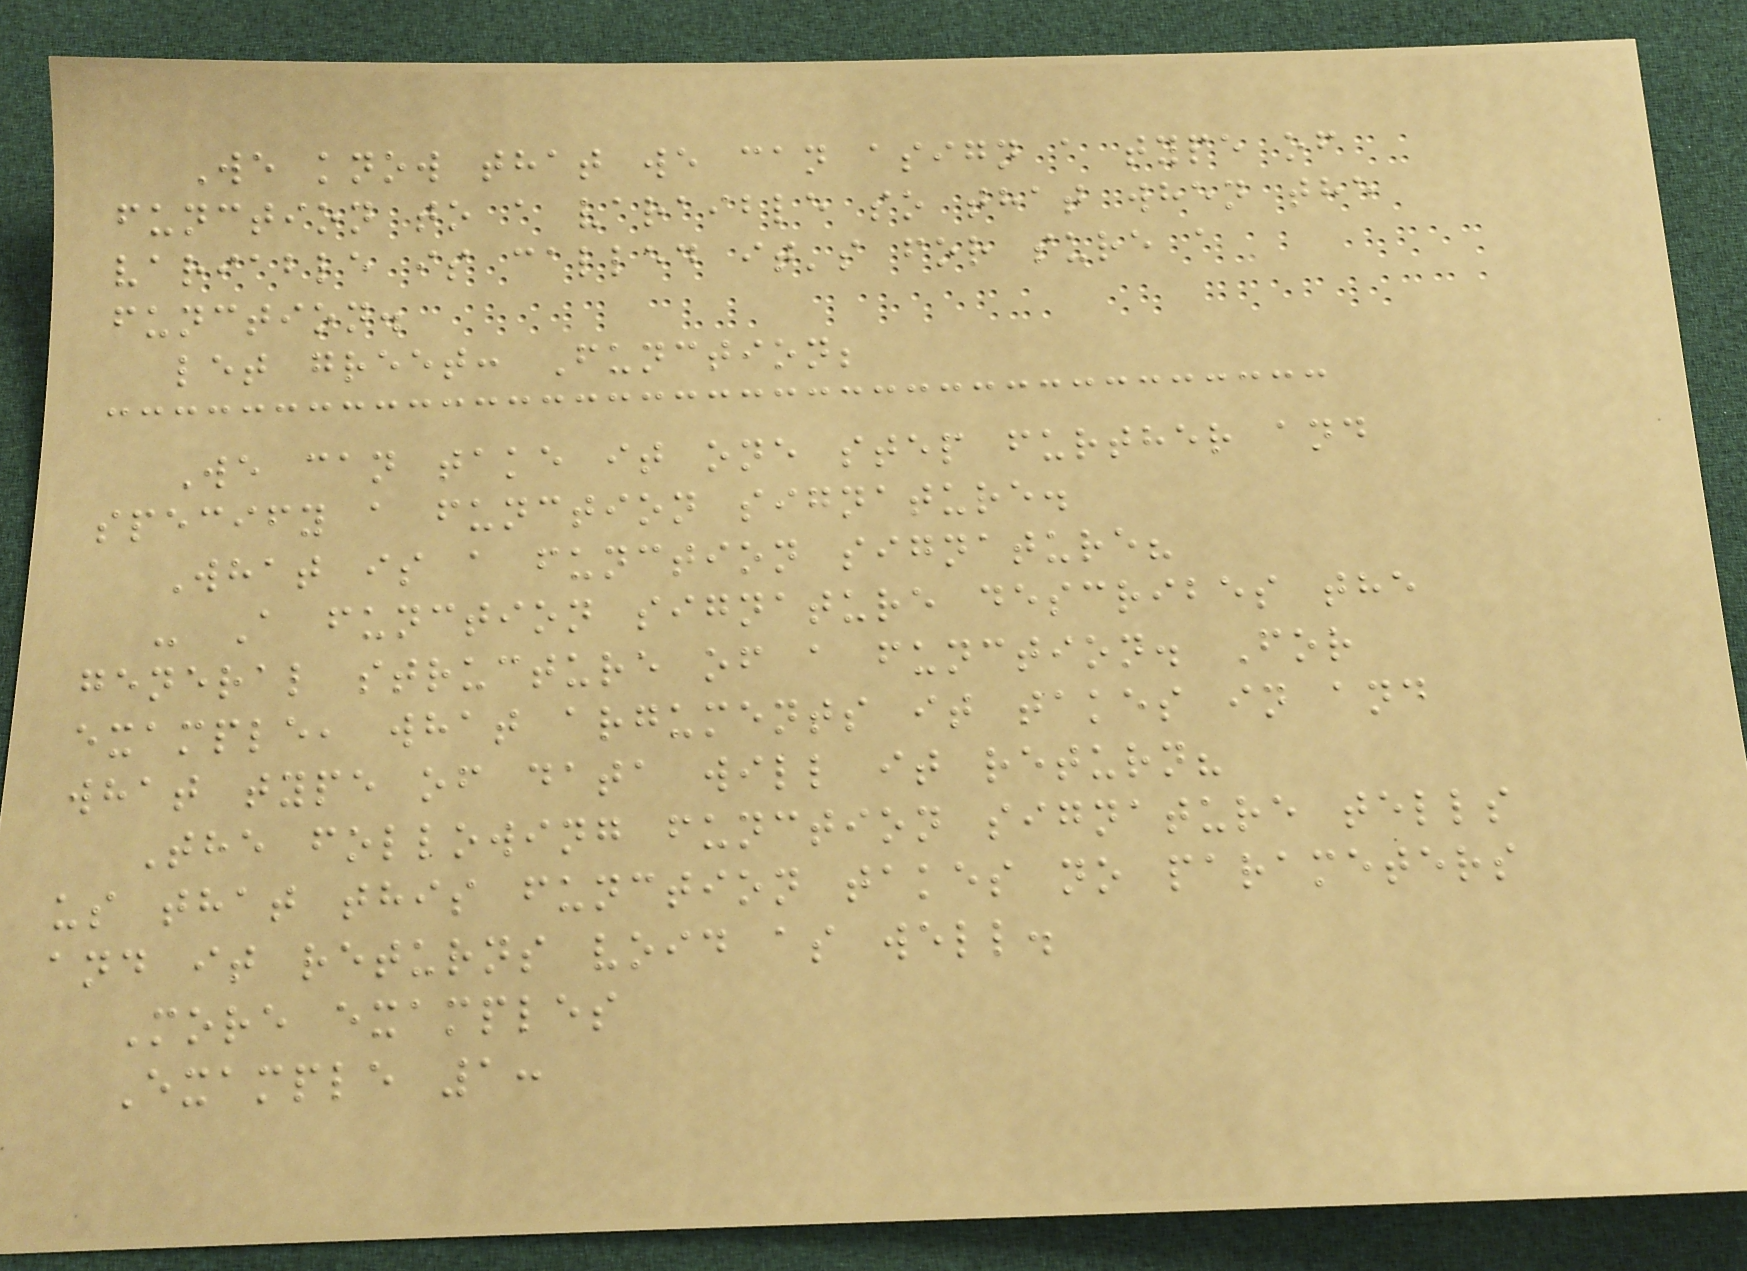We know that we can asign a type of
function to a varaible so that when the
variable is called it's for sure a
function.
let greet: Function;
We can take it one step further and
specify a function signature.
What is a function signature?
- A function signature describes the
general structure of a function. For
example, what arguments it takes in and
what type of data will it return?
The following function signature tells
us that this function takes no parameters
and it returns void as well.
More examples
Example 1:
